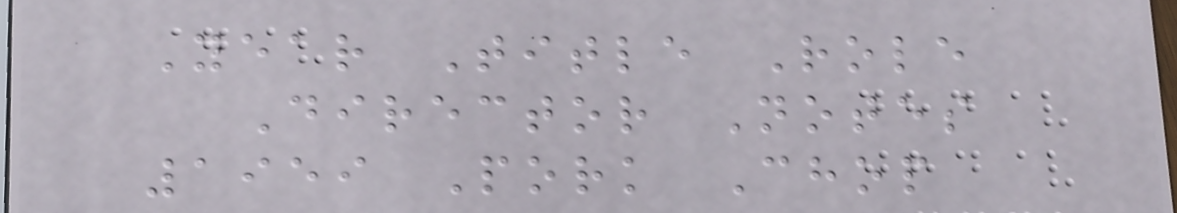Year Title Role
Director Notes
1959 Pork Chop
